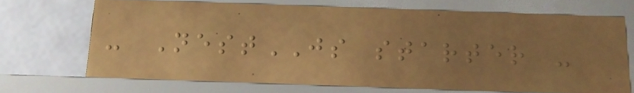- NestJS starter -
